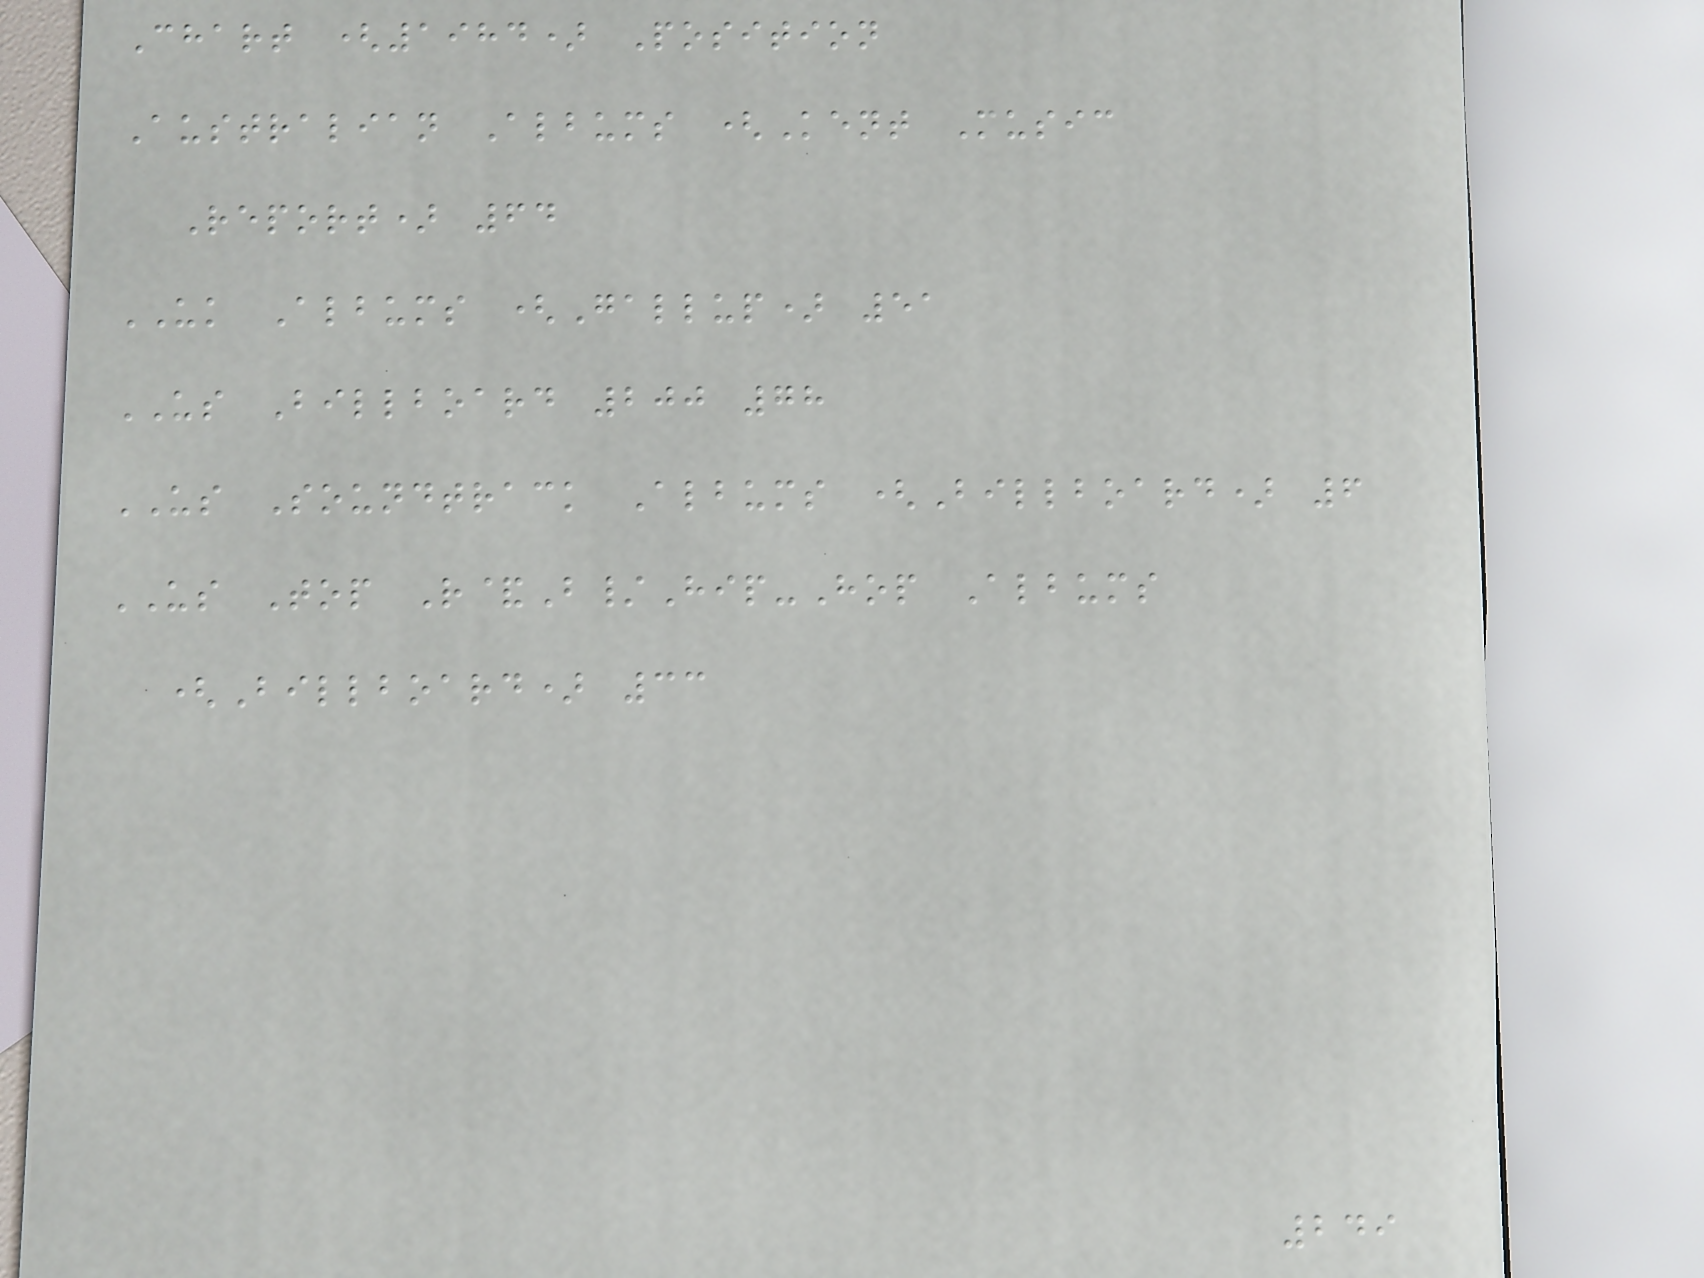Chart (1984) Position
Australian Albums (Kent Music
Report) 64
UK Albums (Gallup) 51
US Billboard 200 78
US Soundtrack Albums (Billboard) 6
US Top R&B/Hip-Hop Albums
(Billboard) 33
249
